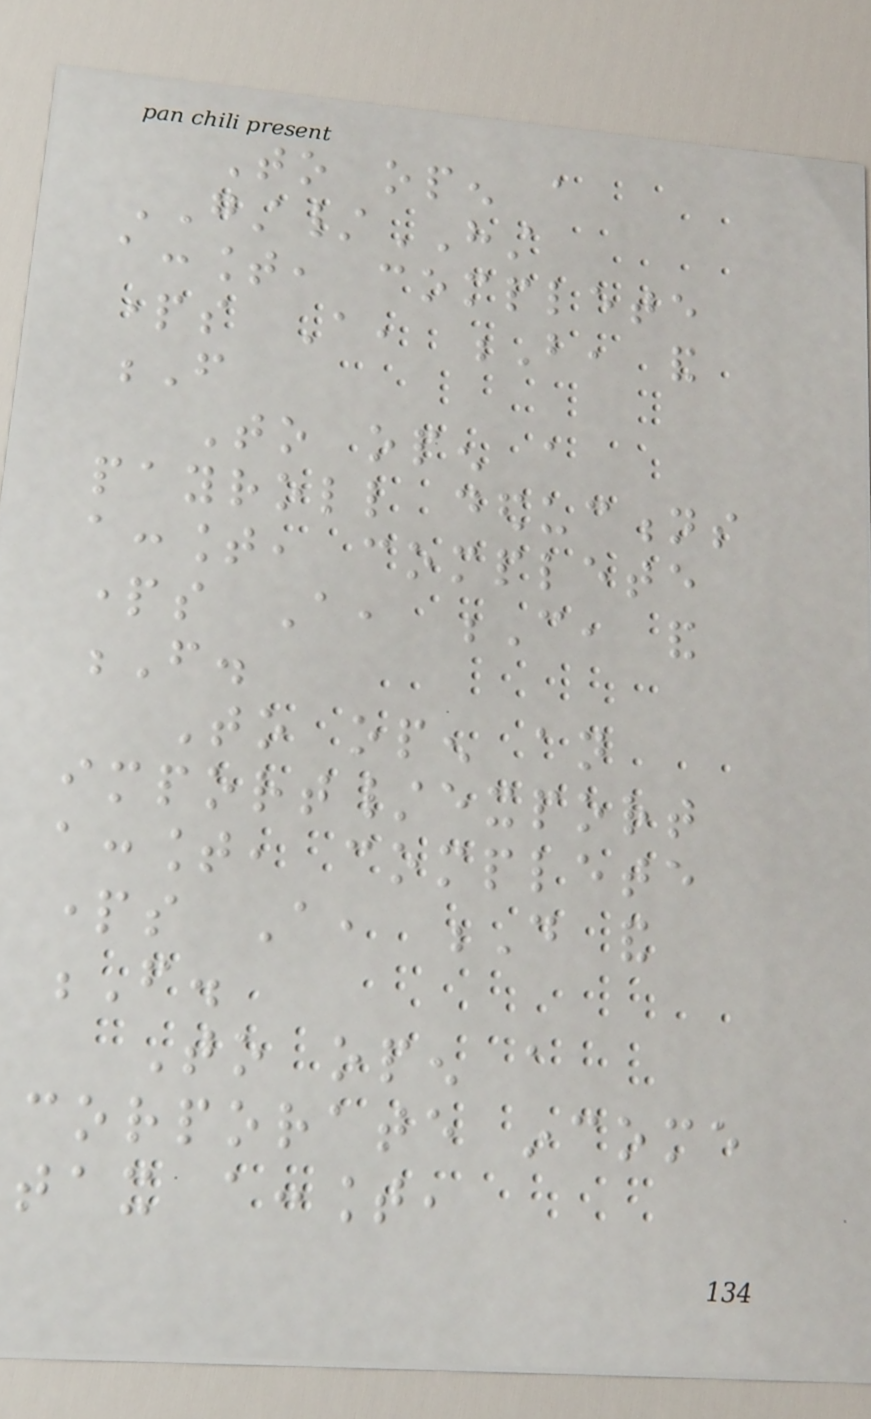To open a
GST/HST
account, complete
parts A, B, and
F
To open a
payroll deductions
account, complete
parts A, C, and
F.
To open an
import/export
account, complete
parts A, D and
F.
To open a
corporate income
tax account,
